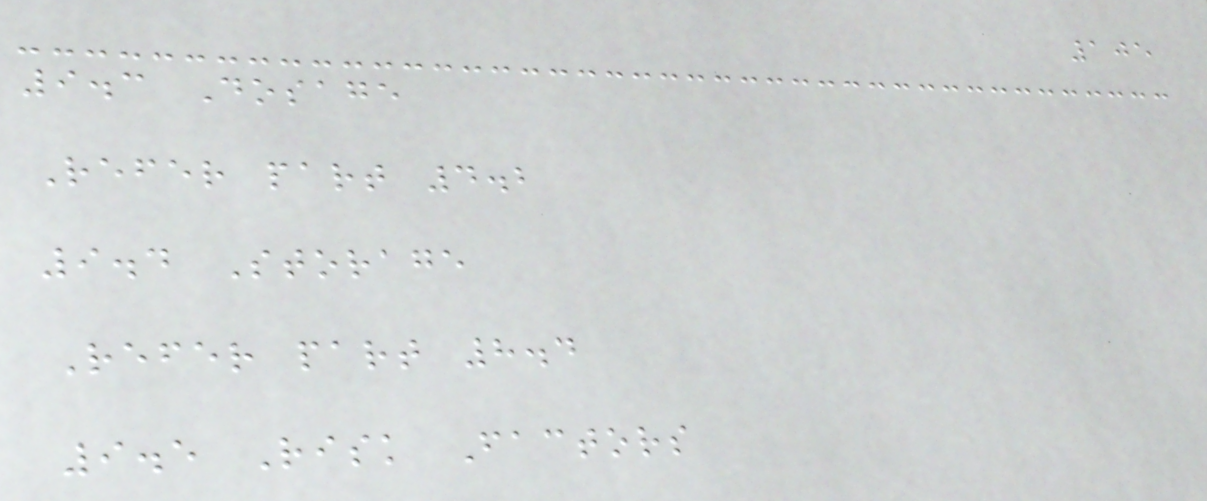105
9.3 Dosage
Refer part 4.2
9.4 Storage
Refer part 8.4
9.5 Risk Factors
